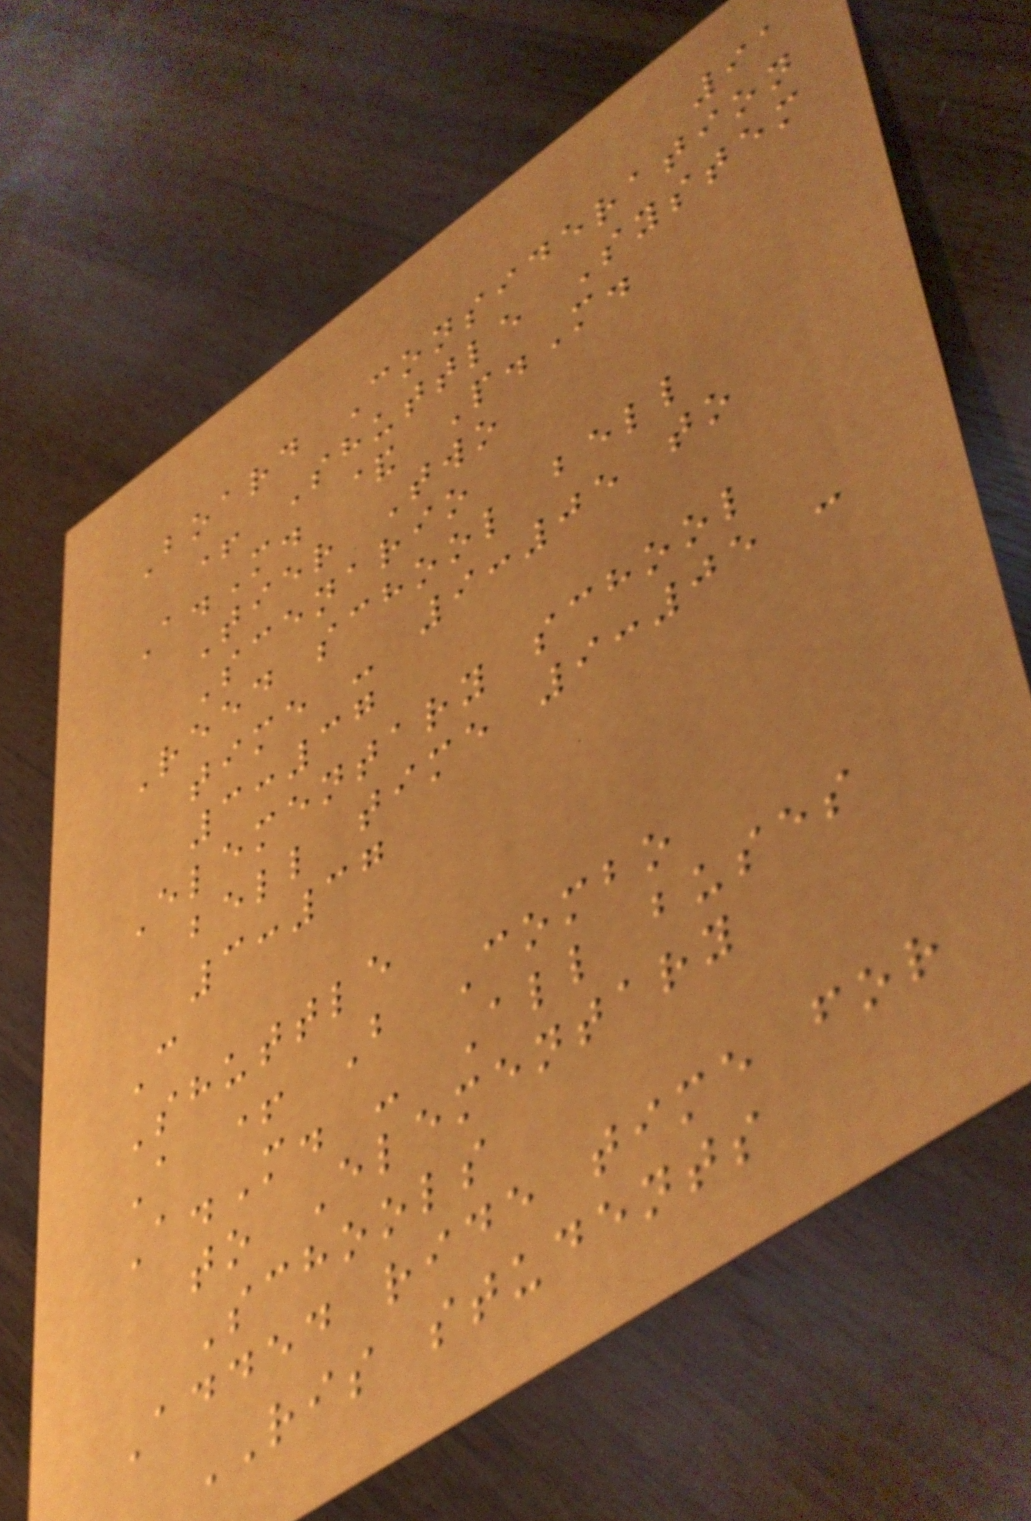91
Board Consideration
+ Shuttle System
A.M. & P.M.
Tier Two
Scenario
Reed school bell
time - 9:05 to
3:37
Elementary school
bell time 9:05 -
3:37
C
Shuttle
A + B Combo
A.M. - All buses
to Elementary
Schools
Added ride time for
RIS students
